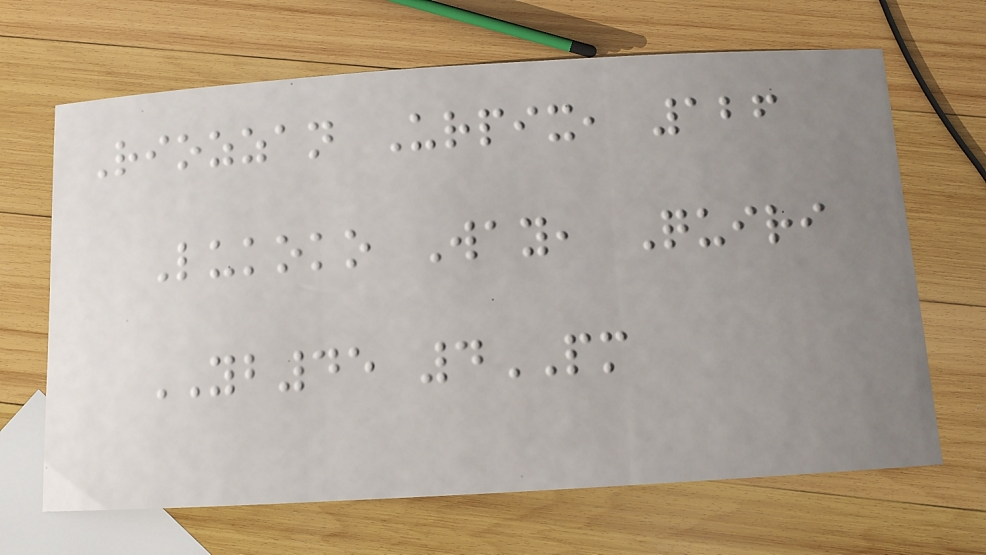Riozzan Urpix, 126
Lukoko Way, Quiri
YB45 4PM
